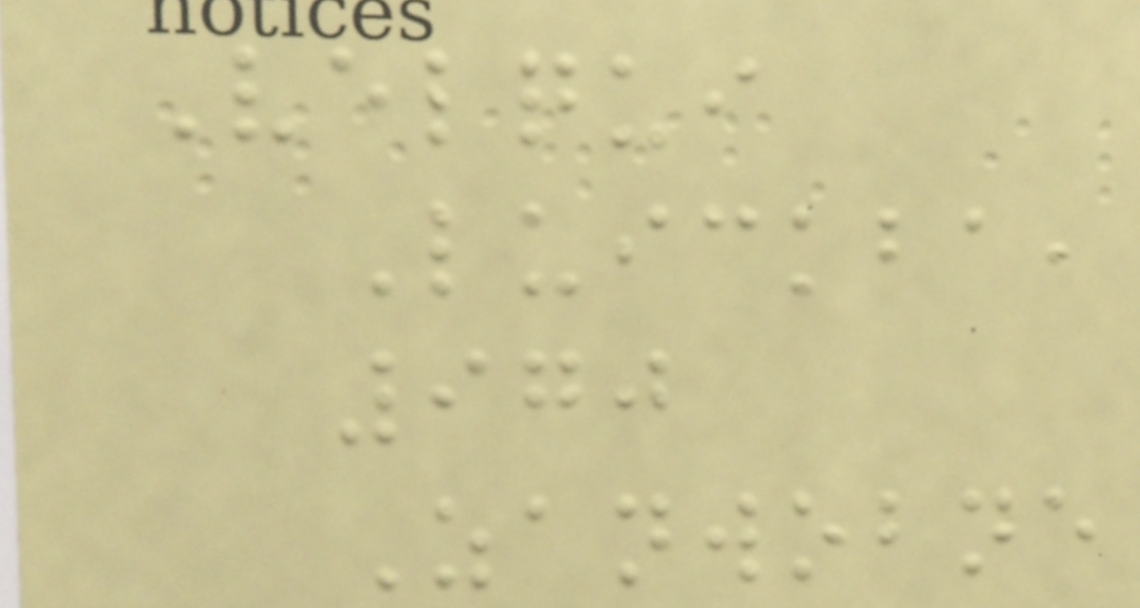Velqui
Luickba,
970
Zanwobne
